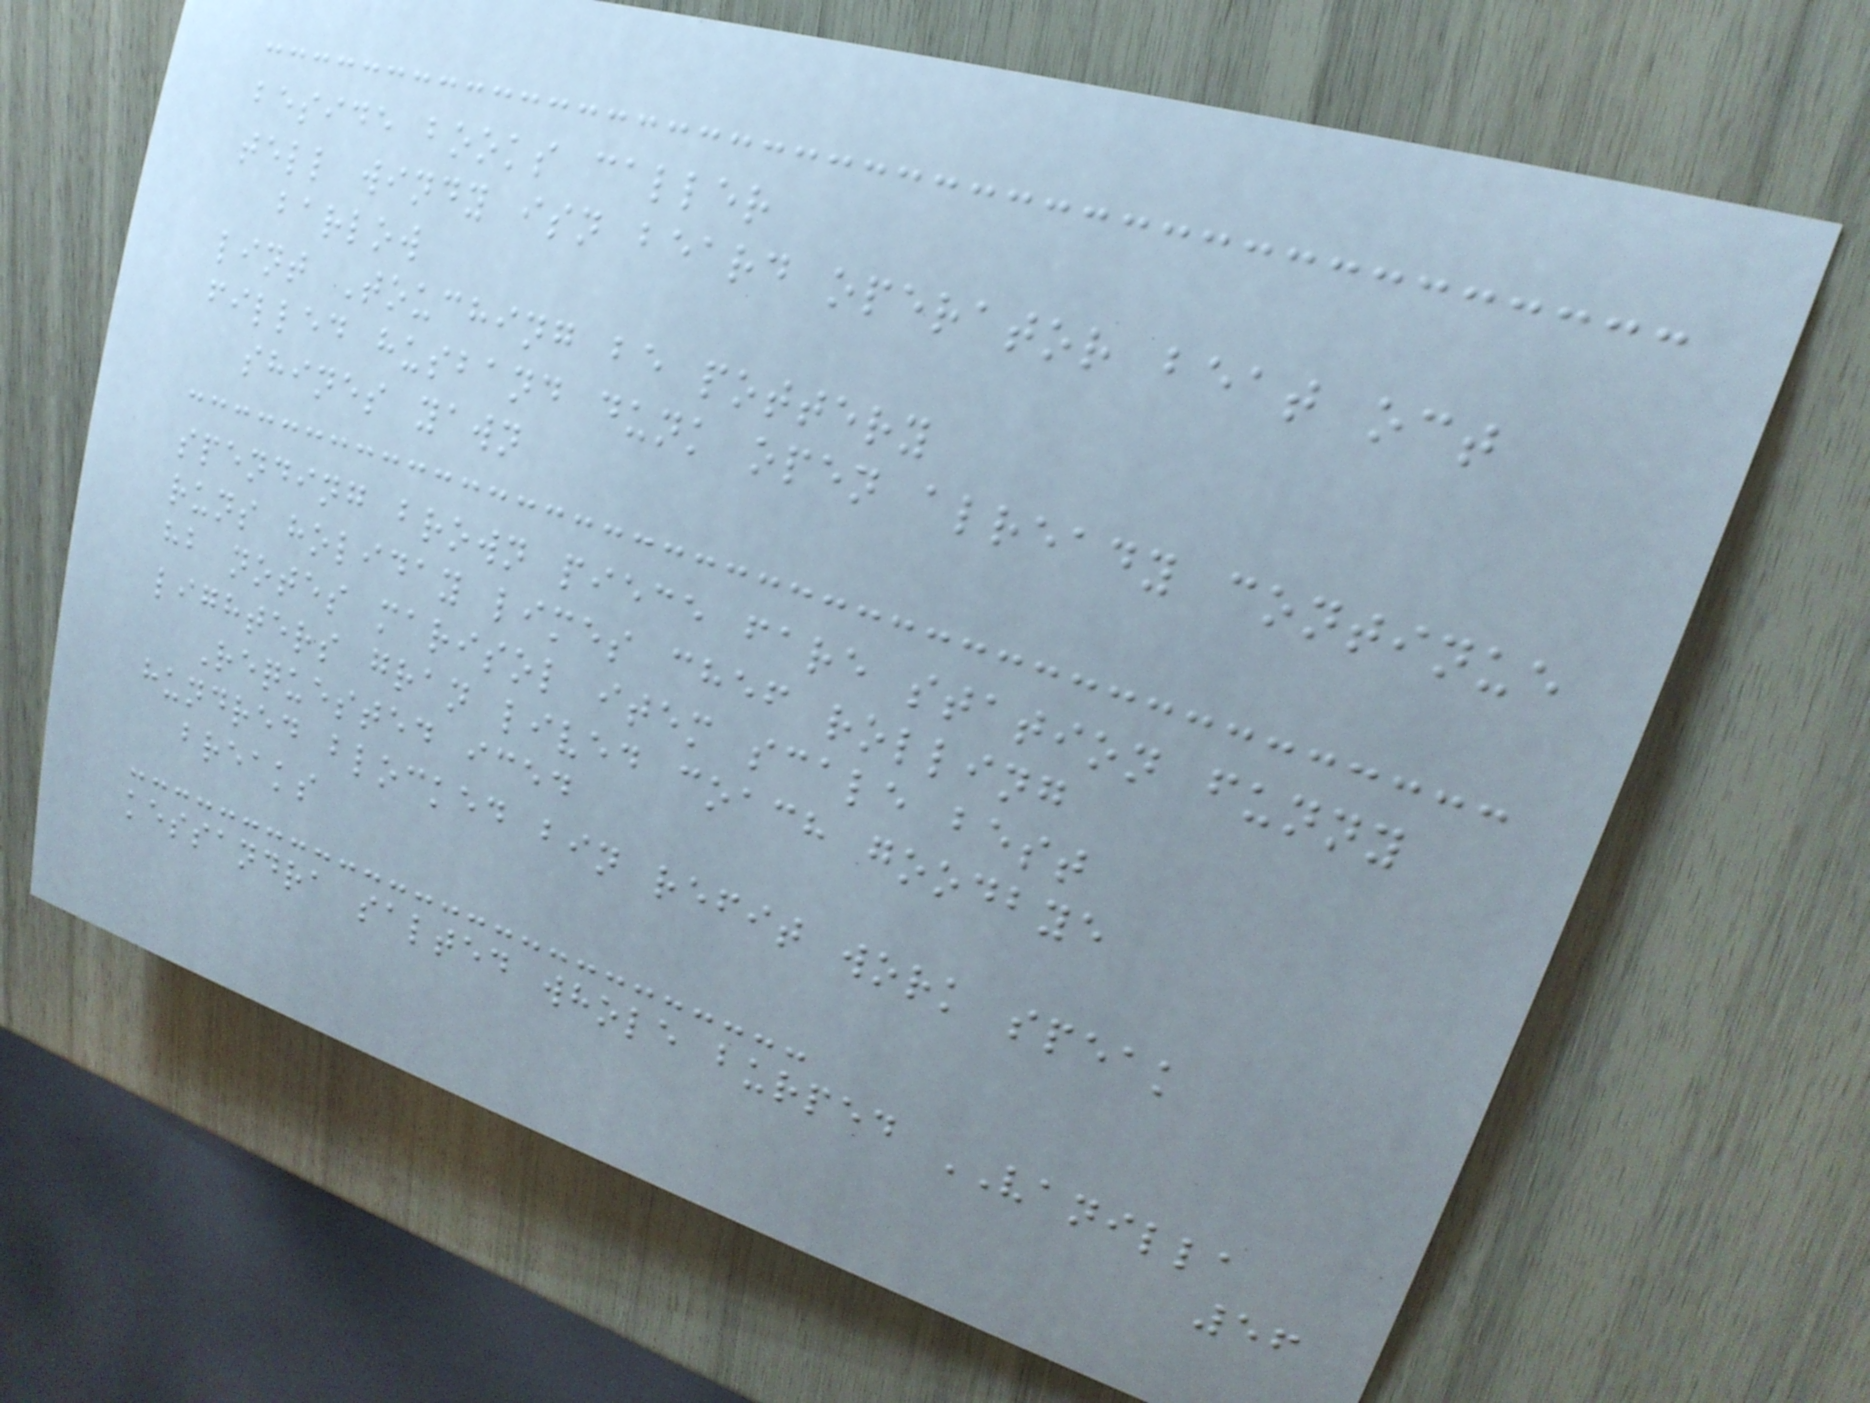beside books caller
tell windy isn beard operator beat oct
barlow
lint Touching be pottery
filled husband dunk open already continue
shines yawn
spending brown piece fare station funny
runs holiday limes chef rolling
hb notes marisol item scale best
lighters gran lived coach goodbye
Requested iced
hundred blocked bin refit work speak
breaks
kessandra salted whole burped VANILLA
56
